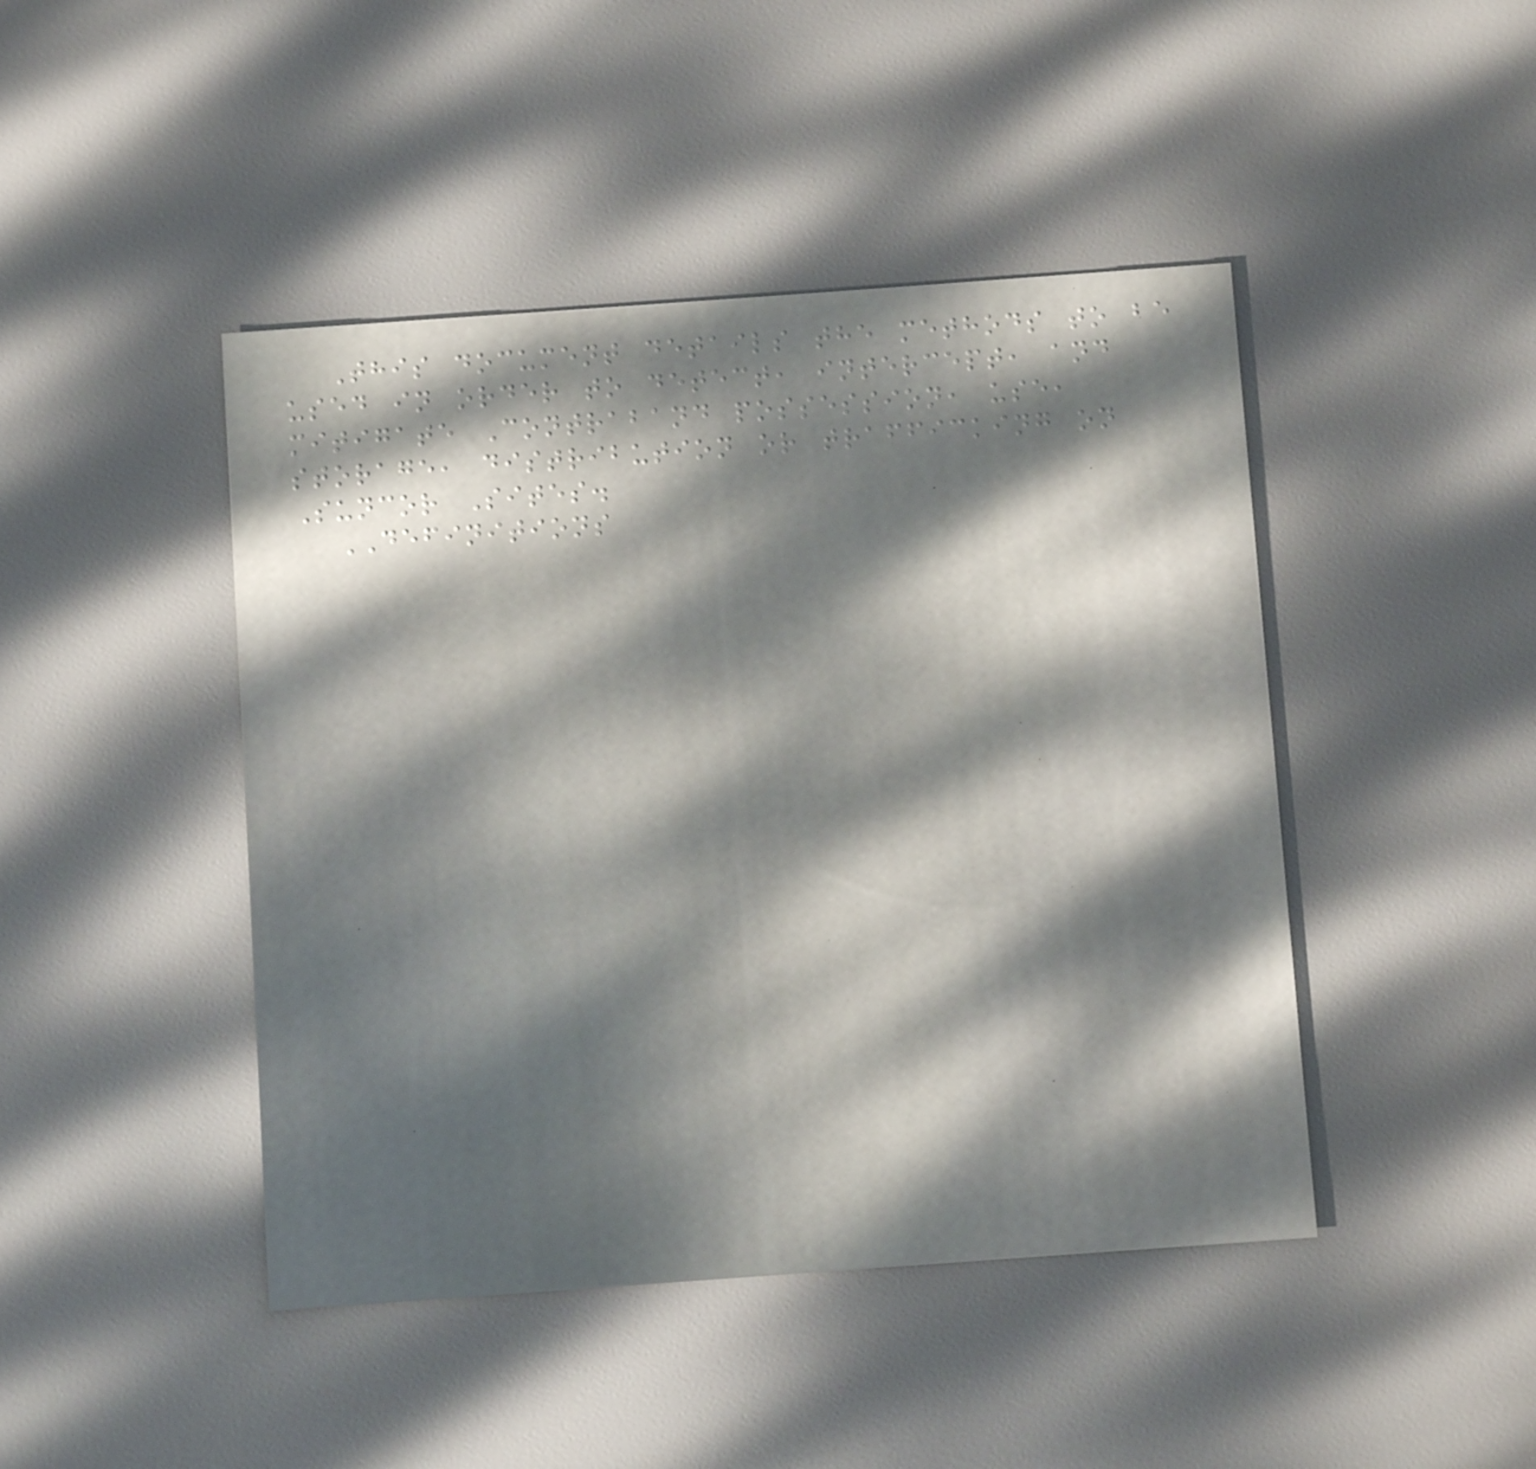This document details the methods to be
used in order to detect, intercept, and
mitigate Contraband possession, use,
storage, distribution or trafficking on
Suncor Sites.
DEFINITIONS
